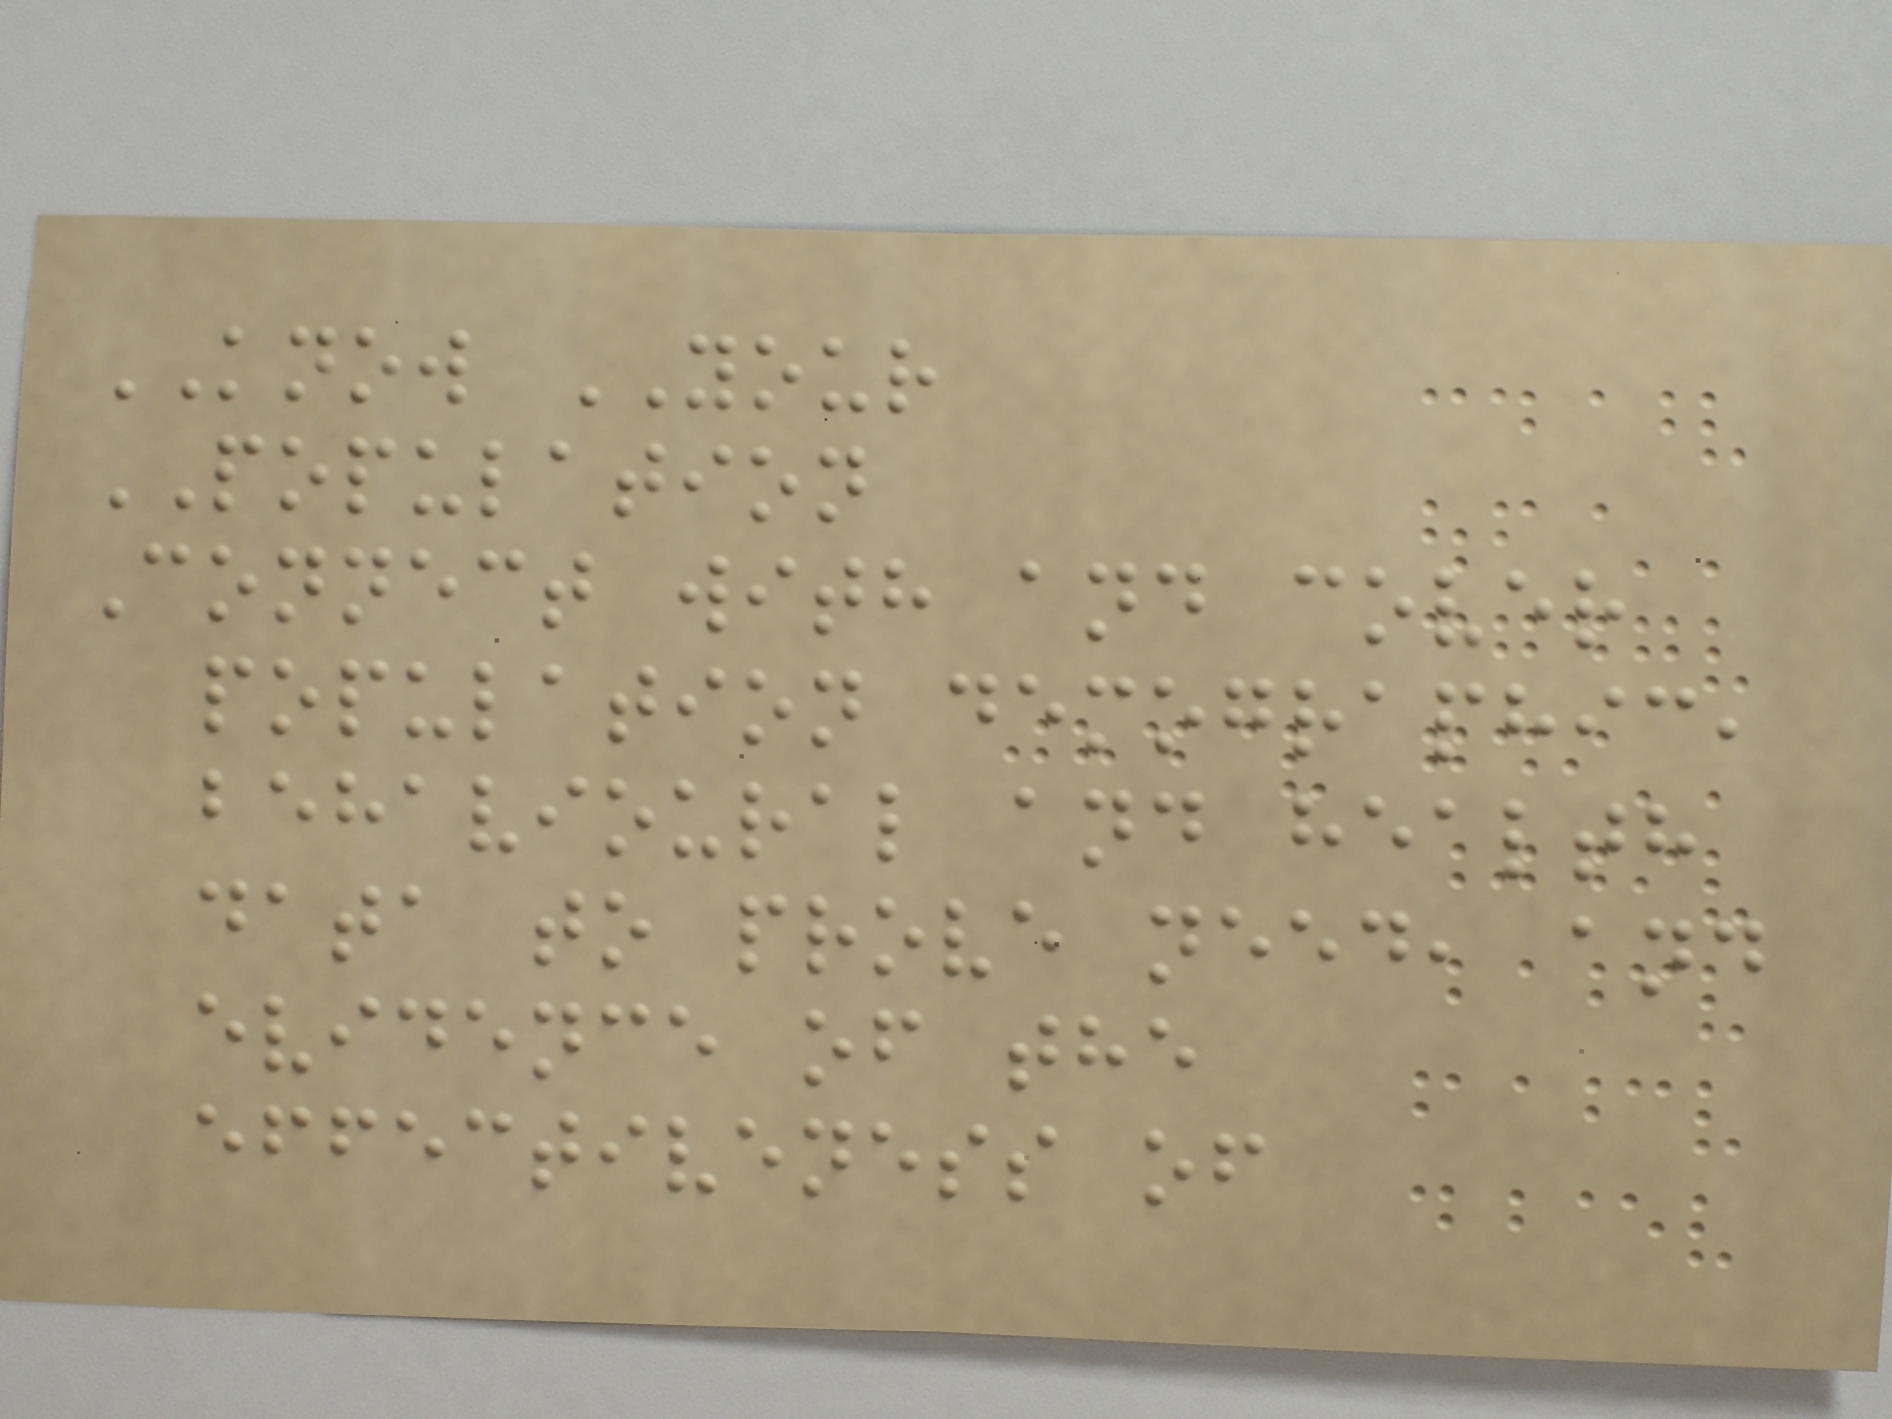KNOW YOUR
POPULATION
Connect with and cover
population demographic,
behavioural and health
data to prove need, and
evidence of the
effectiveness of
